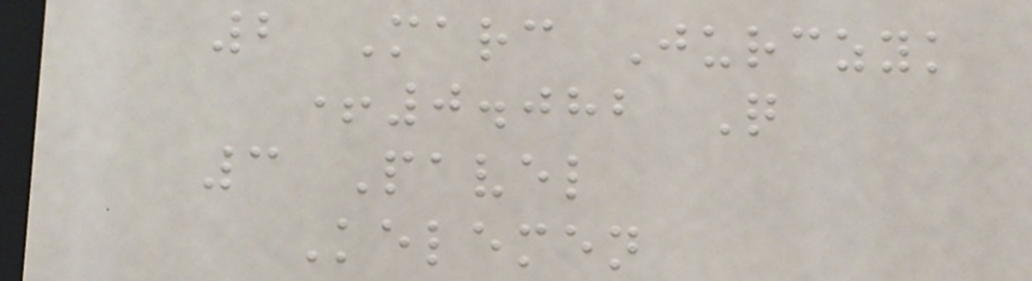2 Marc Jurczyk
+0.082 Q
3 Pavel
Kelemen
